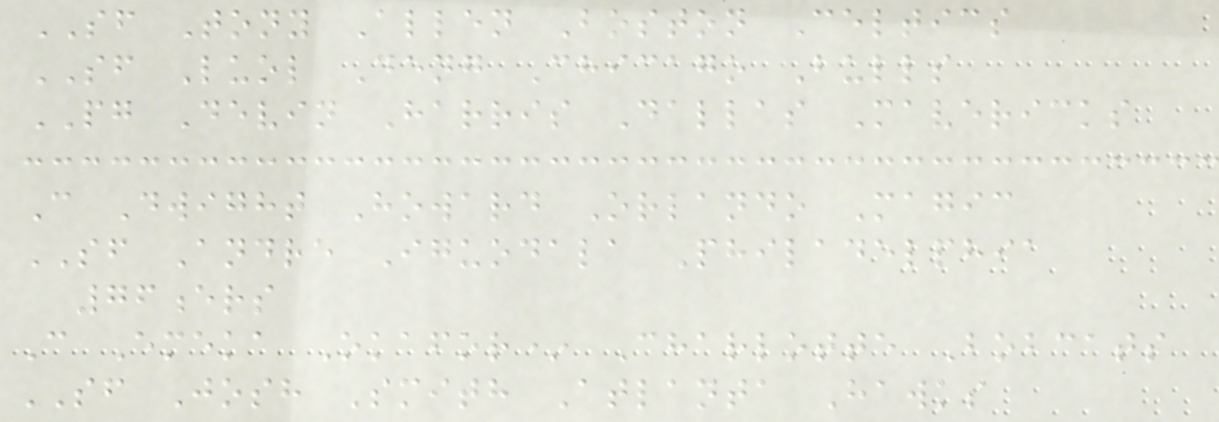SF Tony Allen Boston Celtics
SF Luol Deng Chicago Bulls
PG Devin Harris Dallas Mavericks
C Dwight Howard Orlando Magic
SF Andre Iguodala Philadelphia
76ers
C Emeka Okafor* Charlotte Bobcats
SF Josh Smith Atlanta Hawks
